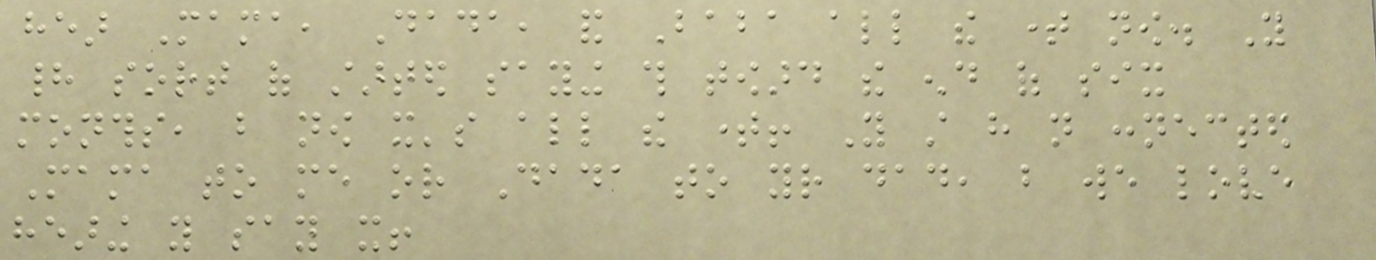hear Mama, Dada, and Baba all the time now. You
had sort of started saying this toward the end of six
months, but now it's all the time! You still have not connected
Mama to me or Dada to your dad, but we love
hearing you say it!
